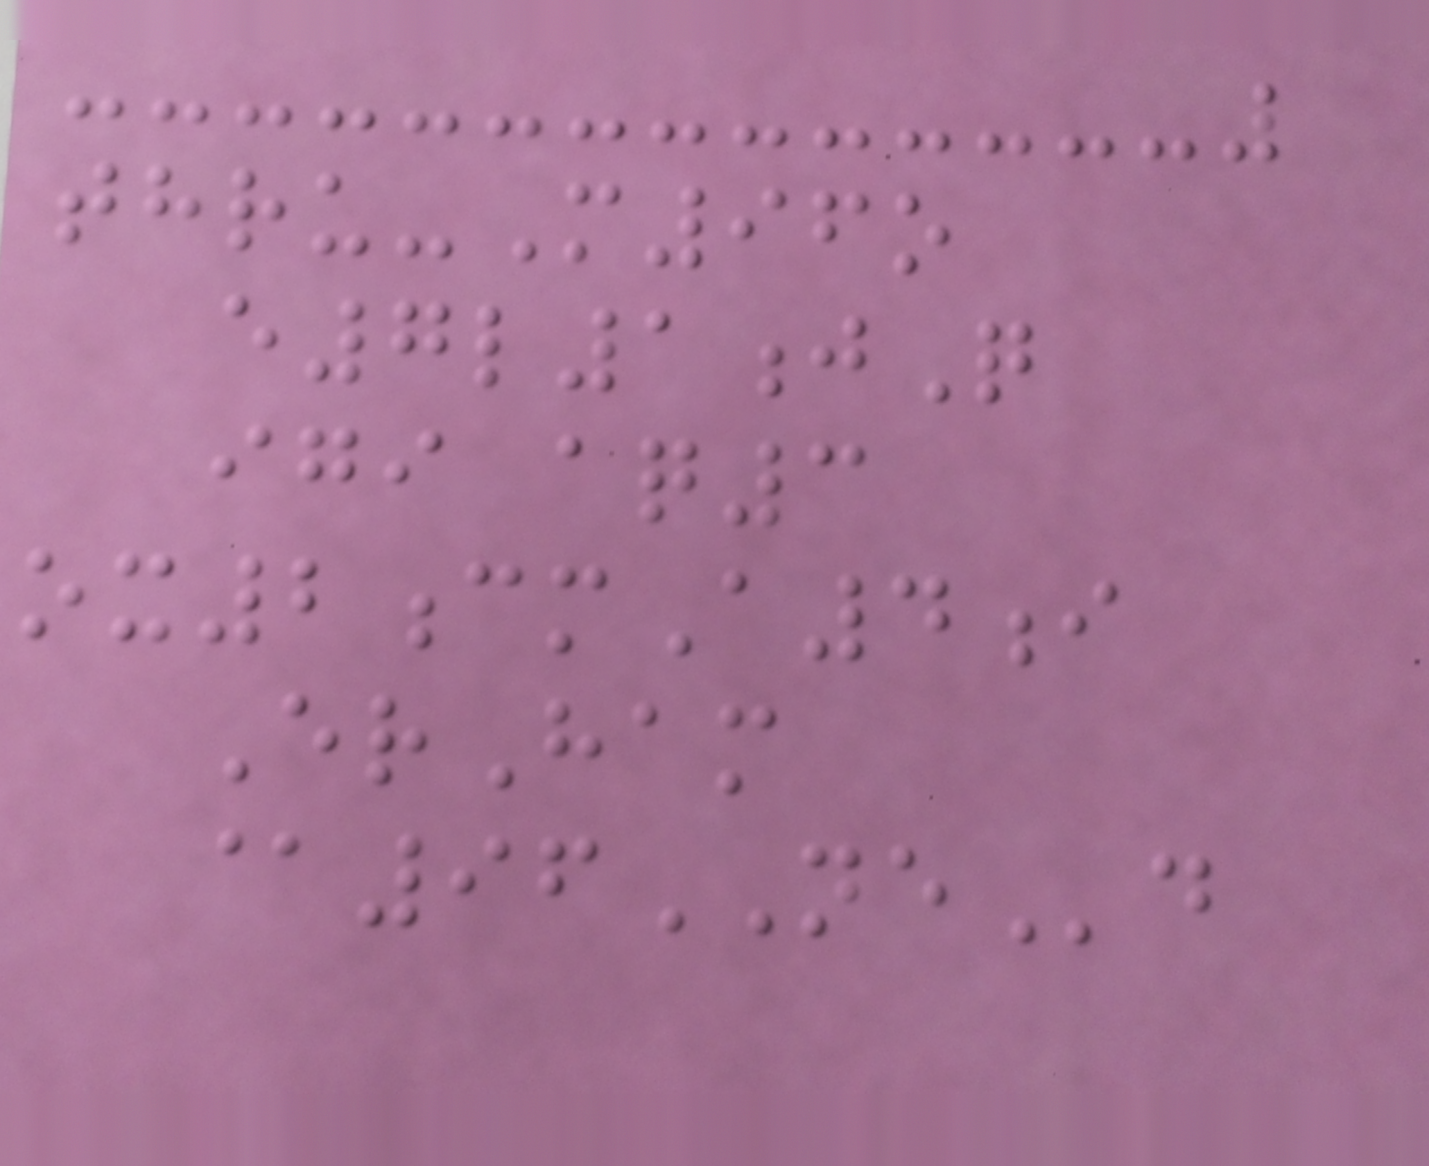thru-M96o
e7l1jQ
igi aq3
ox2cmA4i
ErHam
@96NEd
